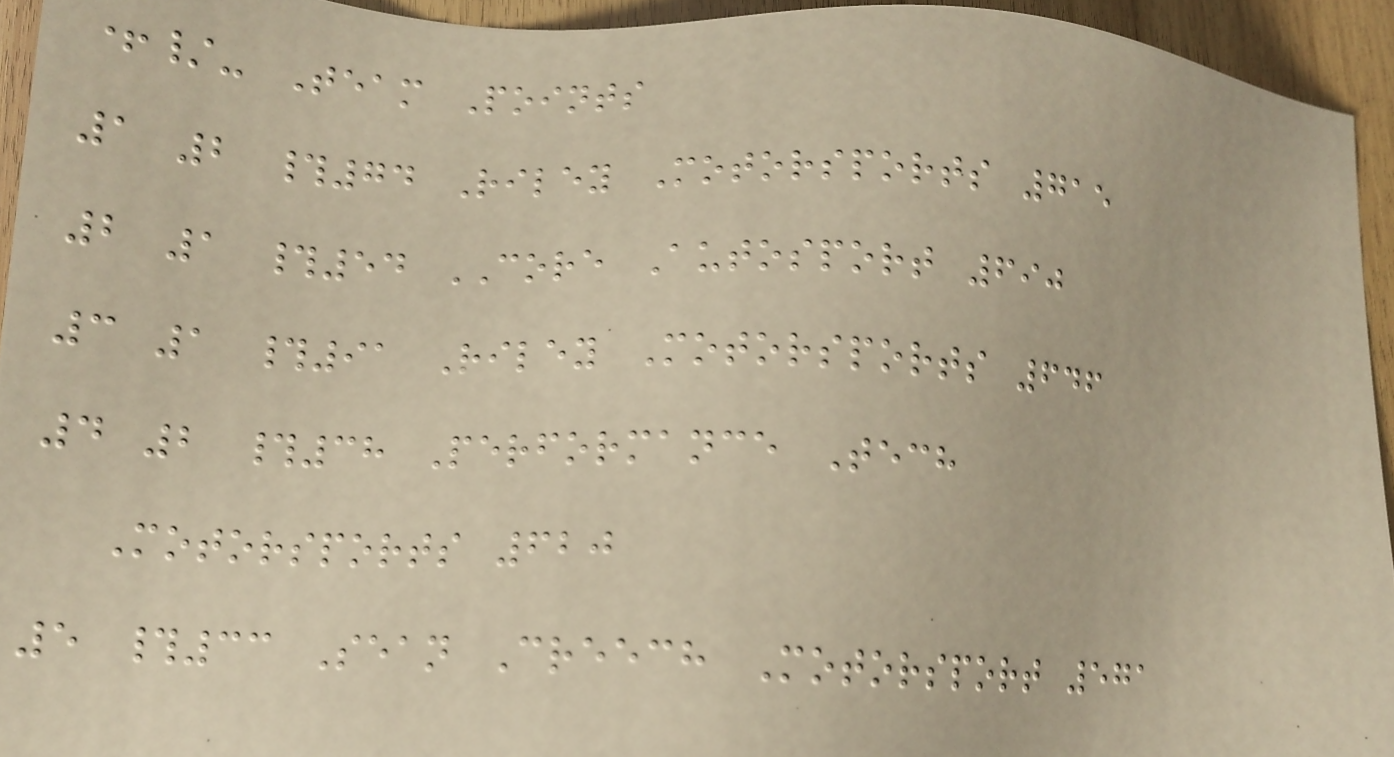+/- Team Points
1 2 #74 Riley Motorsports 715
2 1 #54 CORE Autosport 690
3 1 #91 Riley Motorsports 646
4 2 #38 Performance Tech
Motorsports 620
5 #33 Sean Creech Motorsport 571
